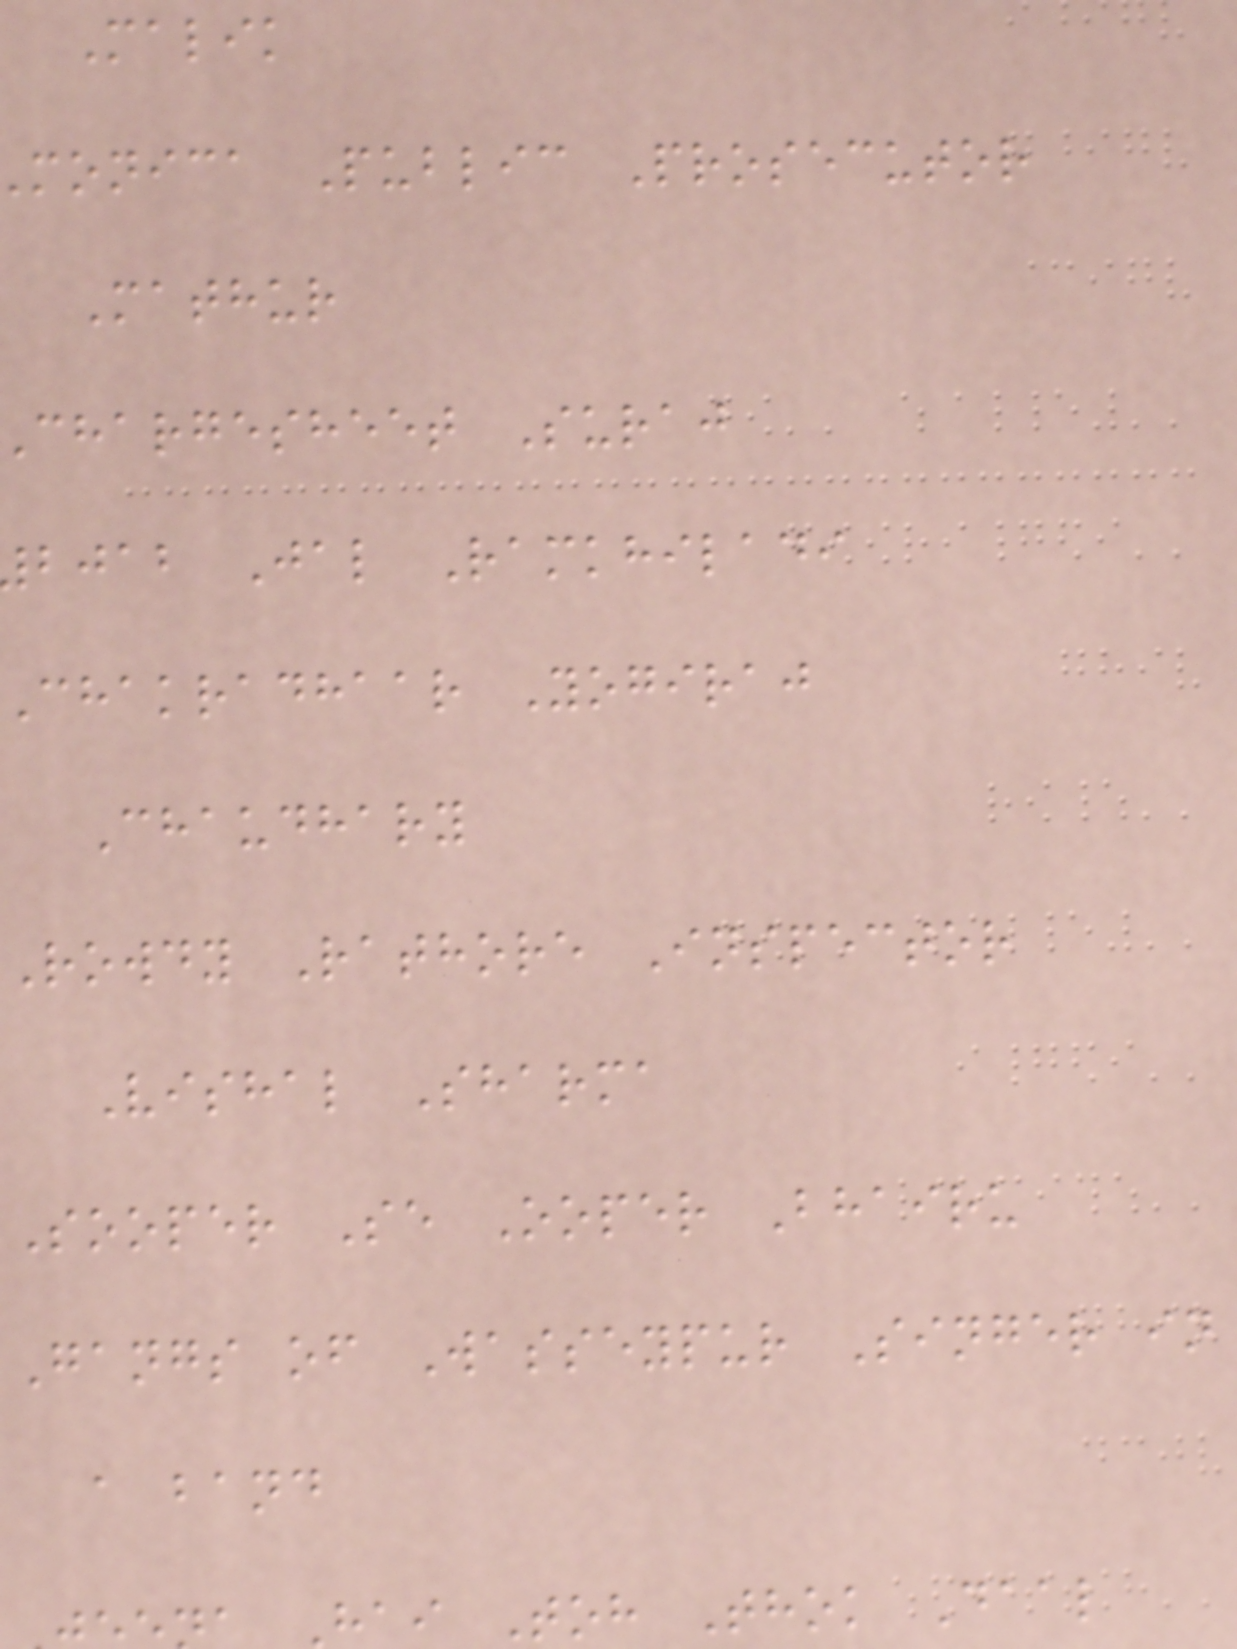Malik
monica Public Prosecutor
Mathur
chargesheet Suraj
bjab Jal Ramkhiladi
chakradhaar Yogiraj
Chaudhary
Rowdy Rathore Inspector
Vishal Sharma
Sooper Se Ooper Bhairu
Gangs of Wasseypur Singer in
a band
hai Toh Thok Daal
